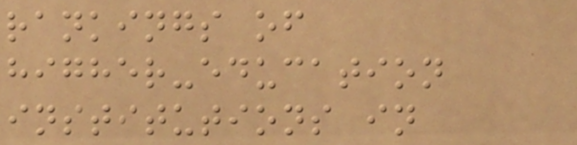rankings of
higher-education
institutions in
